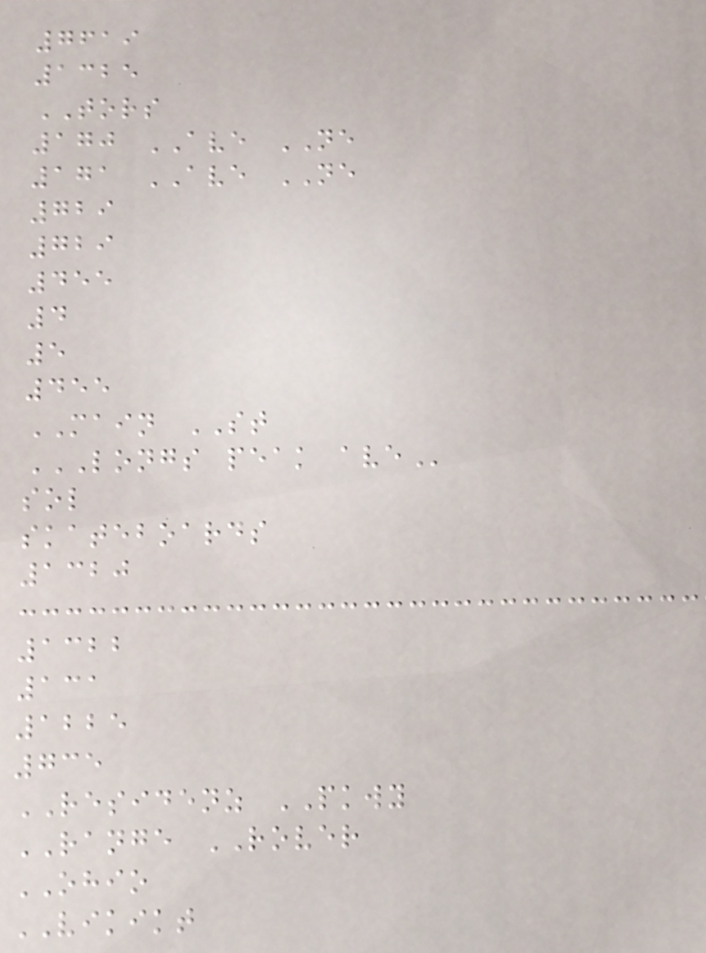7619
1325
TORS
170 AVE NE
171 AVE NE
729
729
455
4
5
455
MAIN ST
LONGS PEAK AVE
sol
skateboards
1320
1322
131
1225
735
RESIDENZ PKWY
RANGE ROVER
OHIO
VIKIKT
